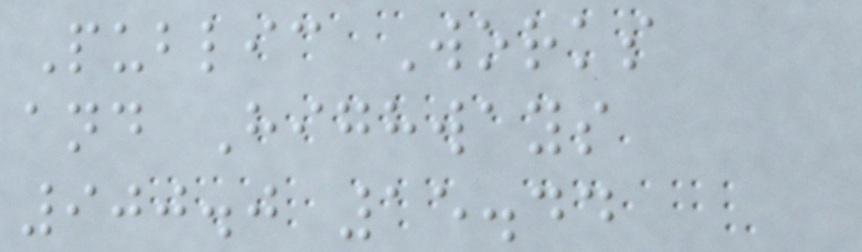Public Works
and Highways
900.0 15.44
